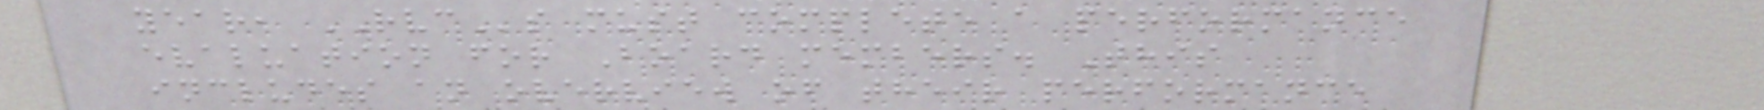year, RVCs must complete a performance
evaluation for Board members. This
includes an overview of their performance
